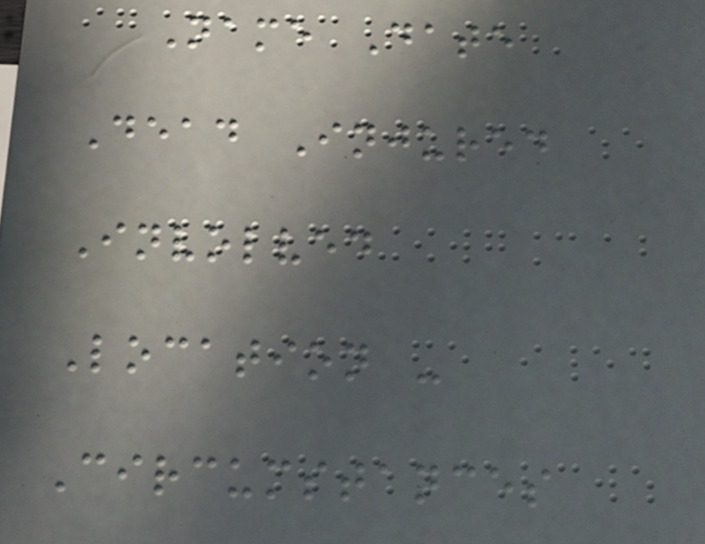Name Date
Dead Injured
Involved
Location -
Circumstances
